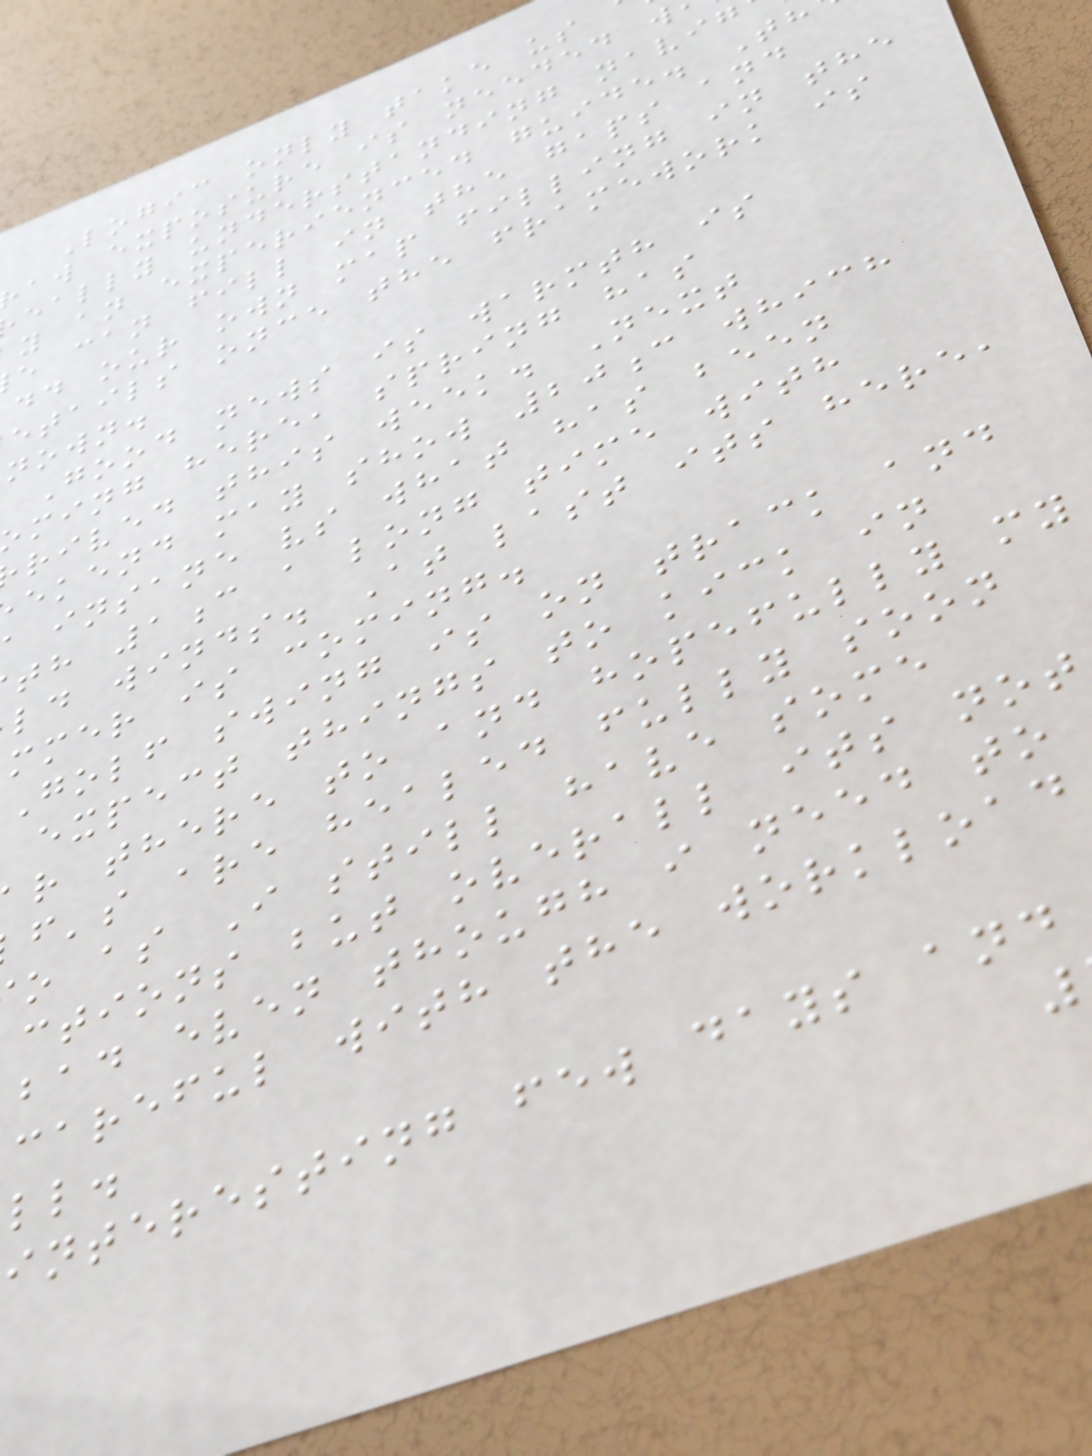Logic only take us
aw exposure is needed w
eally understanding navig
y an experienced guide. Th
e can fill in the gaps and
dd our own map filling in the
etails once the framework is
nown.
Good news is warmth is
ming here, spring has
rived this week. Next
ekend may show 20c which
insane vs what has been
th 1c a long time with
ld winds. At last its here,
mmer is coming.
Golf swing is on track and
expect things to kick in
r there to and hopefully my
f's are healed fully soon
o as I still have some
ctions but overall its not
bad even though i need to
careful with the workload
interesting few days and
